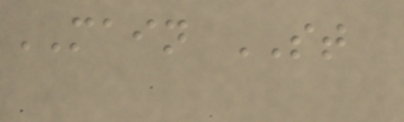MAIN ST
